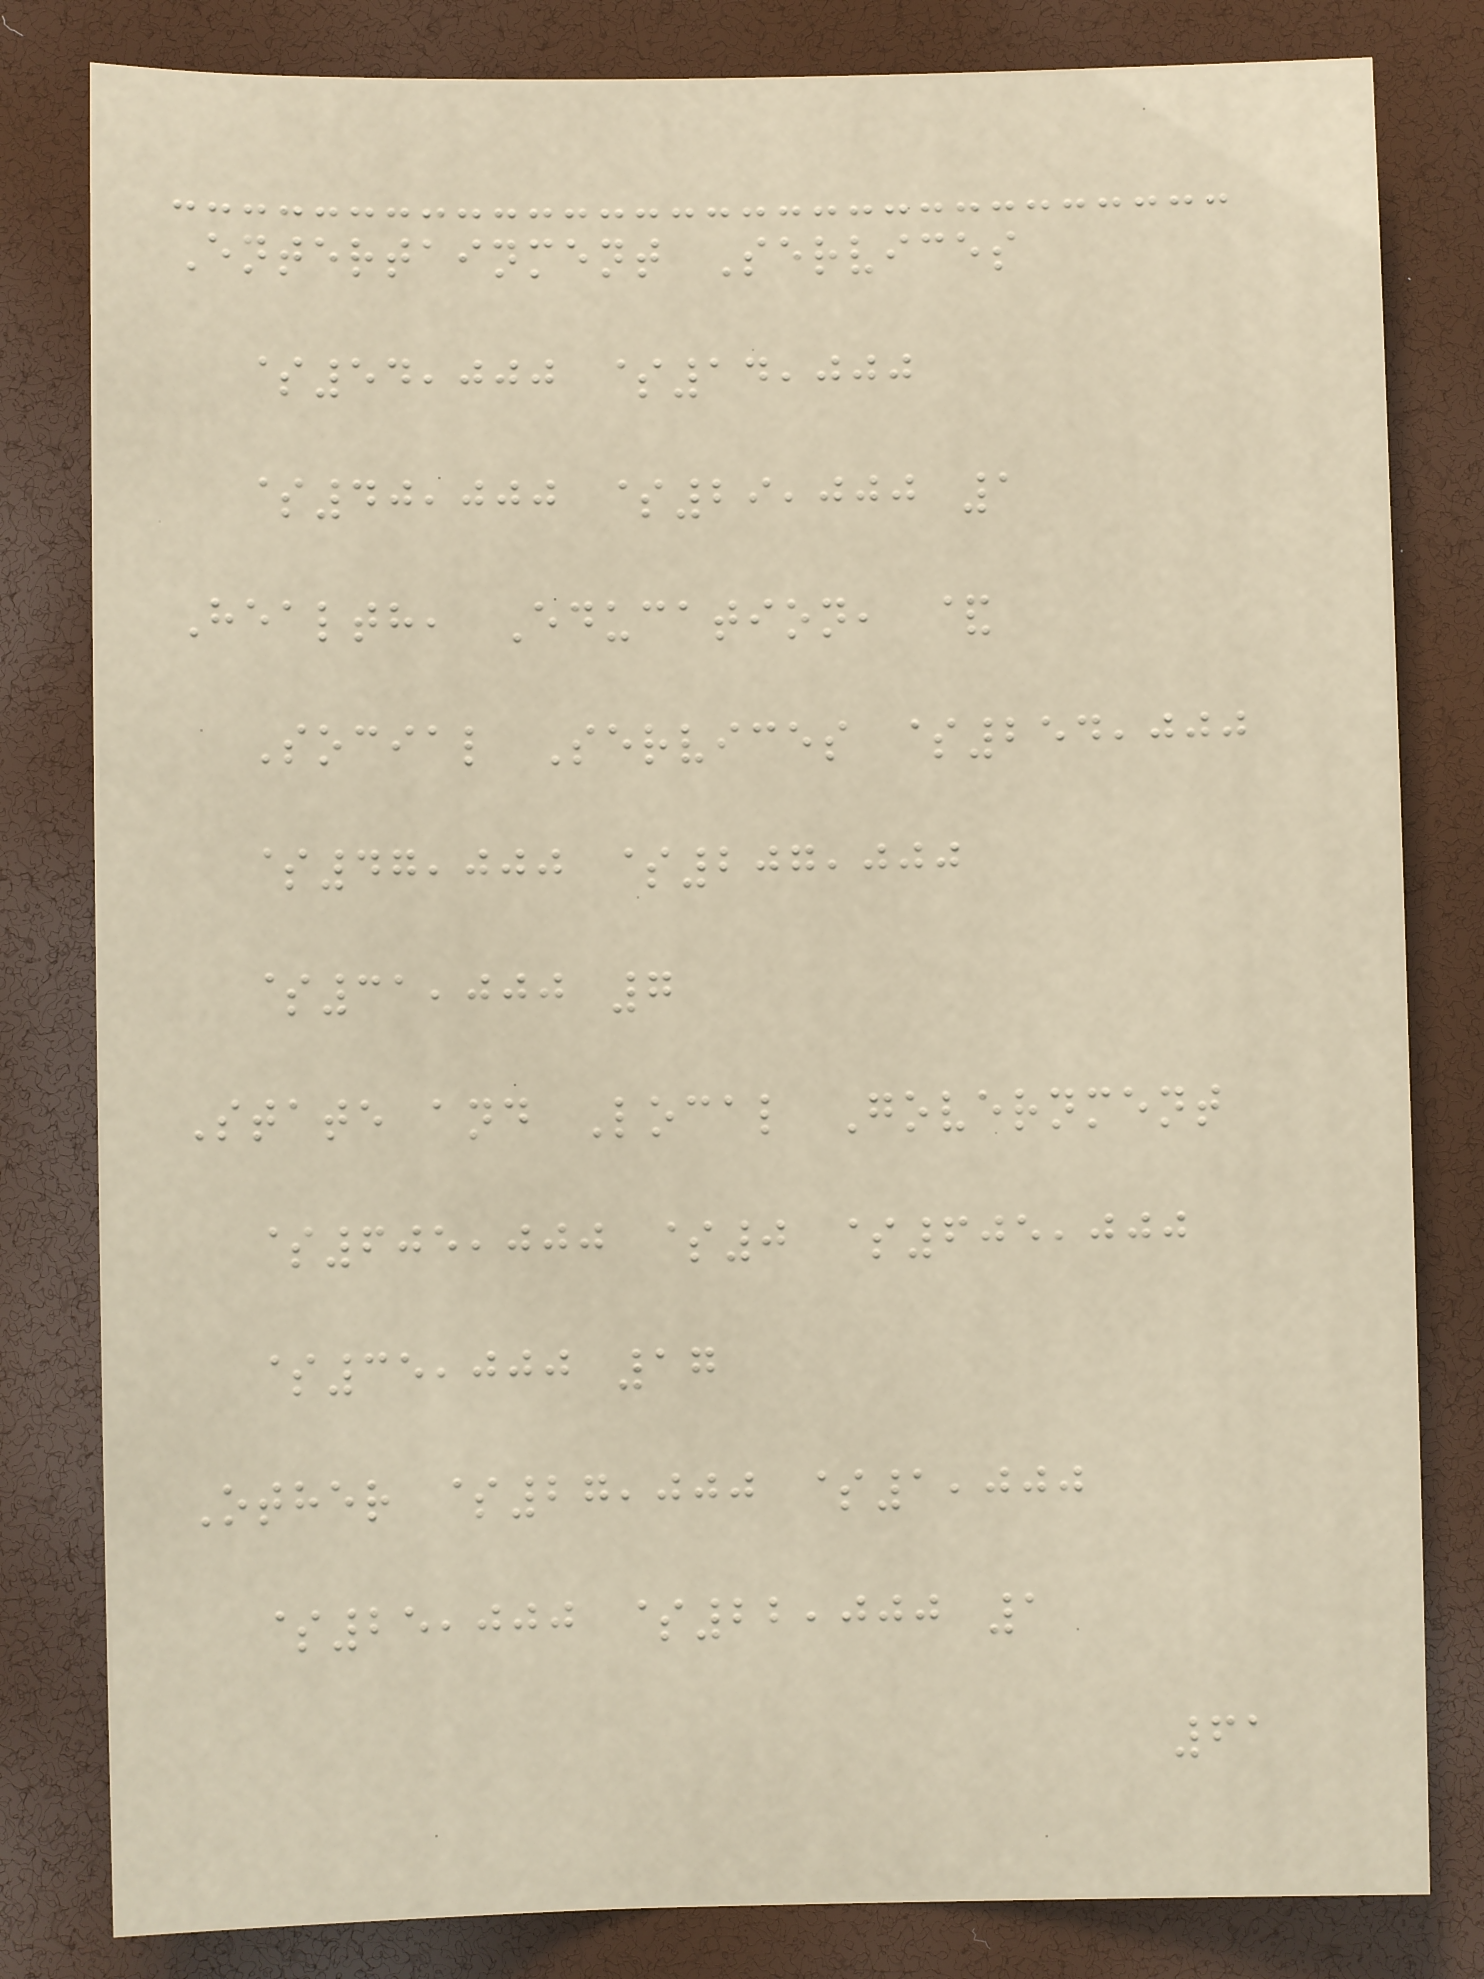Entertainment Services
$54,000 $14,000
$40,000 $29,000 1
Health, Education, &
Social Services $254,000
$47,000 $207,000
$31,000 7
State and Local Government
$605,000 $0 $605,000
$35,000 17
Other $27,000 $1,000
$25,000 $22,000 1
61
